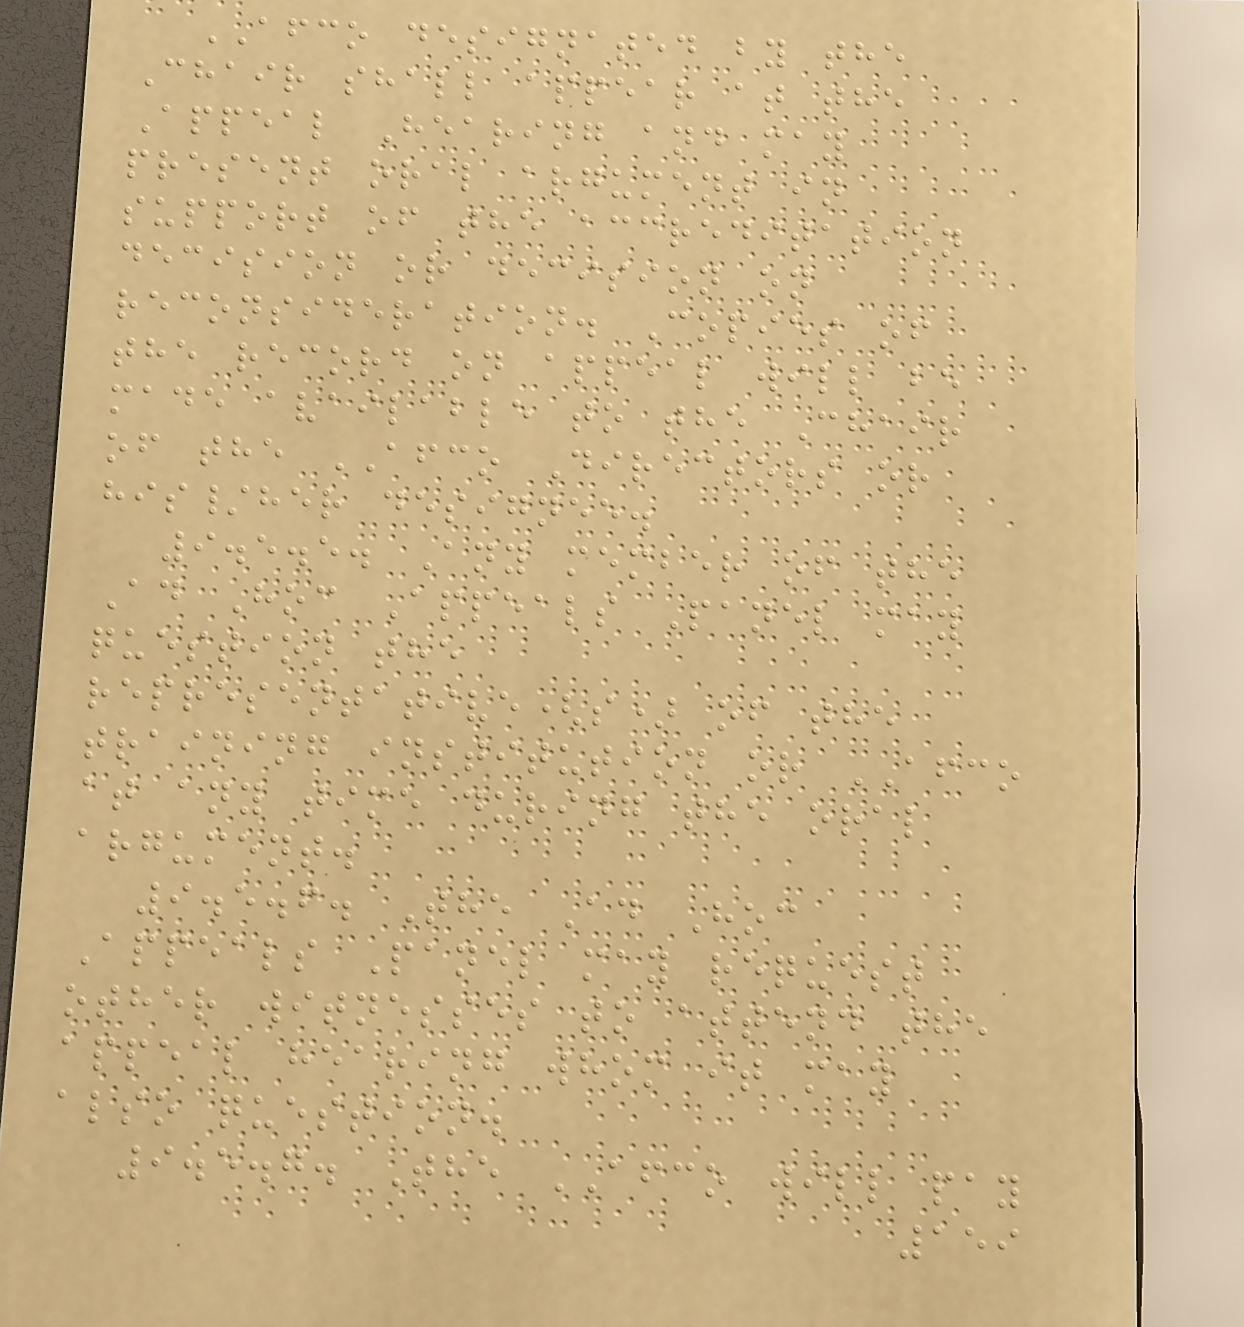AFCO designated by the
Chair shall appear at the
Appeal Hearing and may
present oral argument in
support of the accreditation
decision or decision on
reconsideration. Copies of
the record on appeal will be
made available to the Chair
of the AFCO Directors or
his/her designee.
9.5.5. Any member of the
Ad Hoc Appeals Panel may
question the
representative(s) of the
training institution or AFCO
at any time during the oral
argument.
9.5.6. The Ad Hoc
Appeals Panel may request
other witnesses to attend the
appeal hearing whom it may
also question.
9.5.7. The AFCO will pay
159
